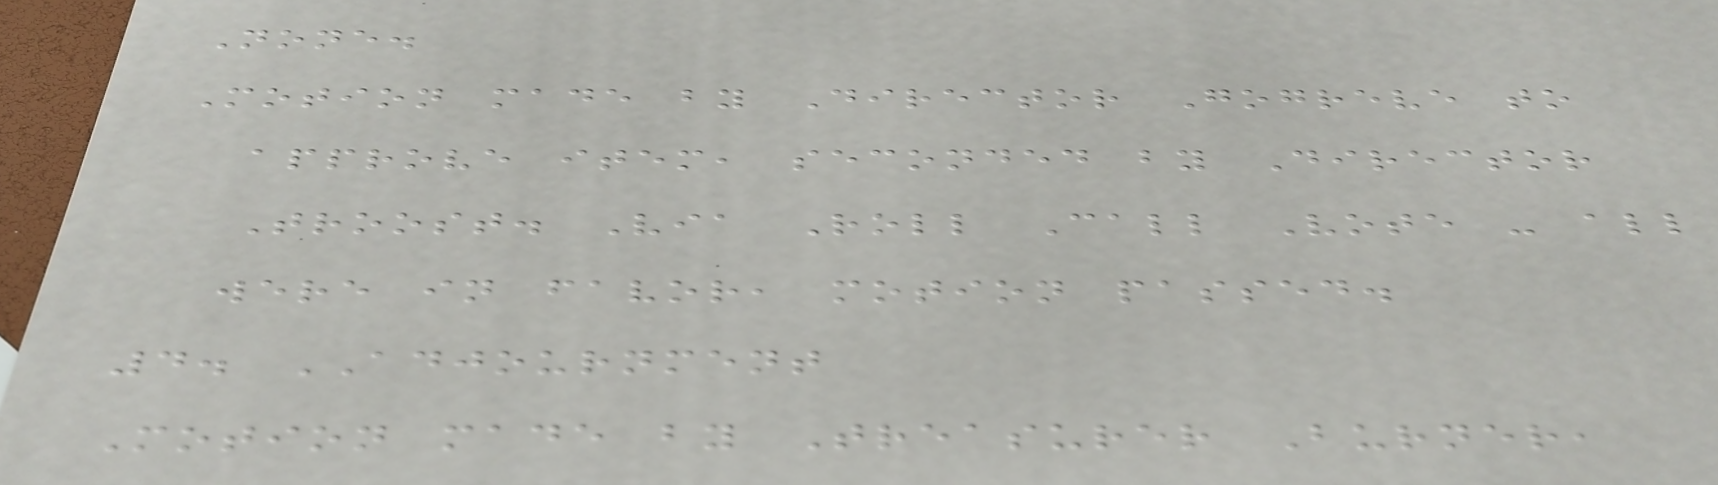None.
Motion made by Director Gogreve to
approve item, seconded by Director
Troost. Via Roll Call Vote - all
were in favor, motion passed.
4. ADJOURNMENT
Motion made by Treasurer Burner,
